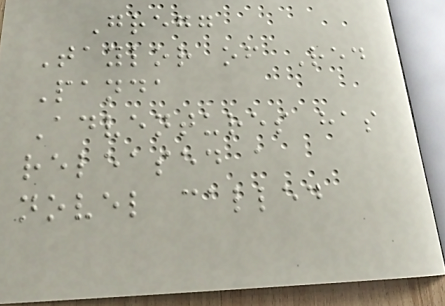Gregg
Taylor of Red
Panda
Adventures has
released a
novel called
